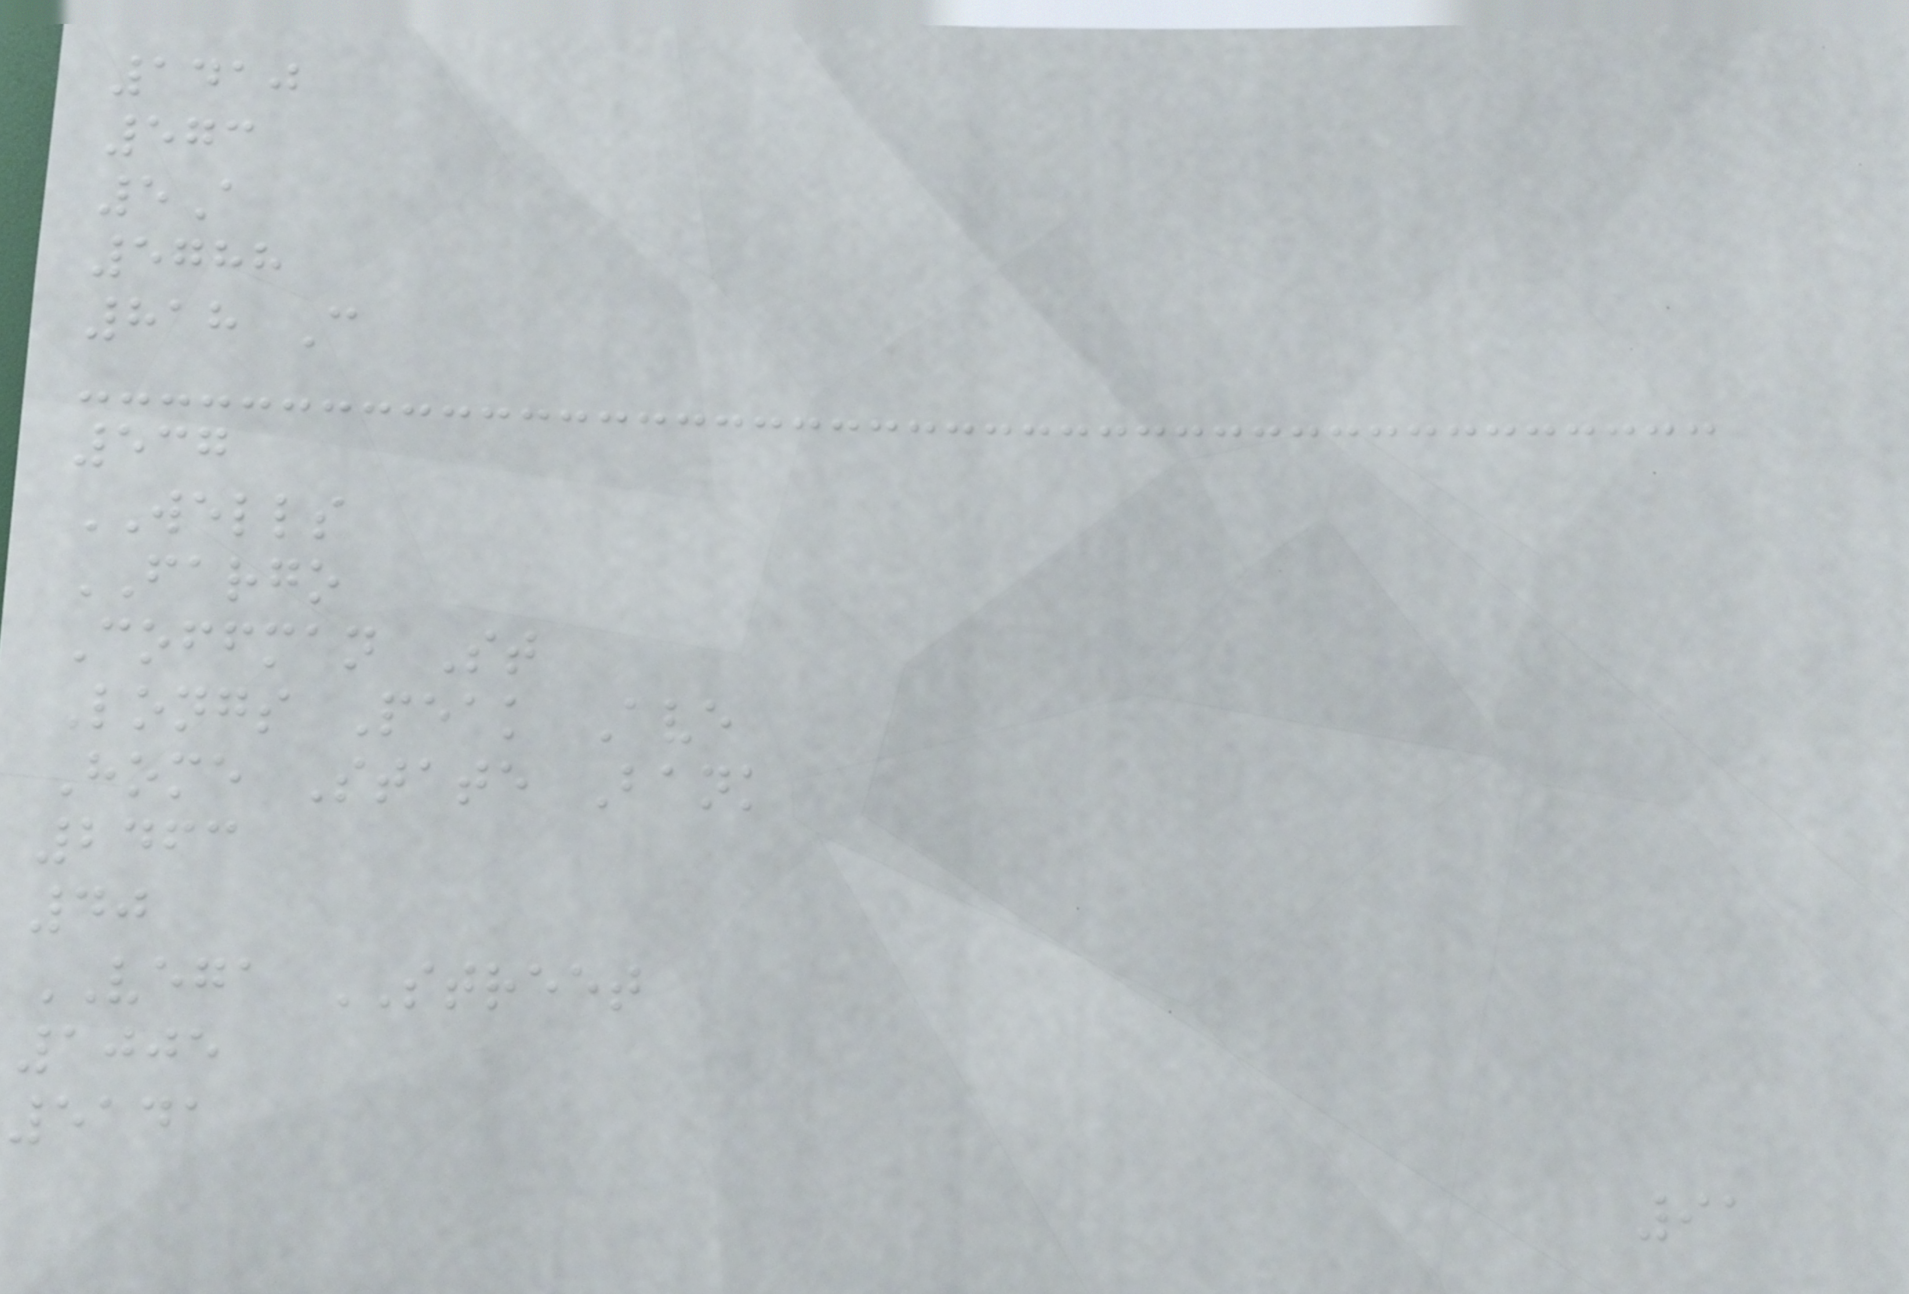1410
573
5A
5788
818 C
537
WELLS
FARGO
Coffman St
Longs Peak Ave
Home State Bank
2463
40
VEGA STREET
1005
5141
91
